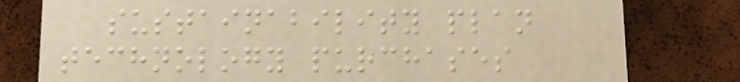sustainability plan
technology purchases
